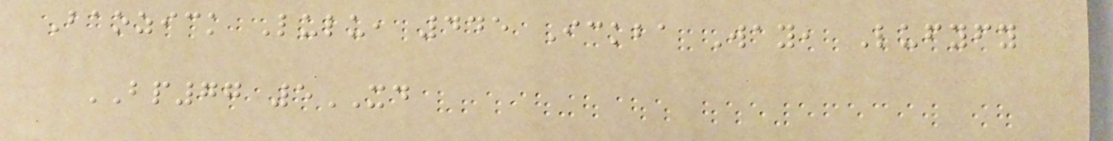Baozick Lulu, 445 Ickba Way, Lufyfy
BP77 5XD
